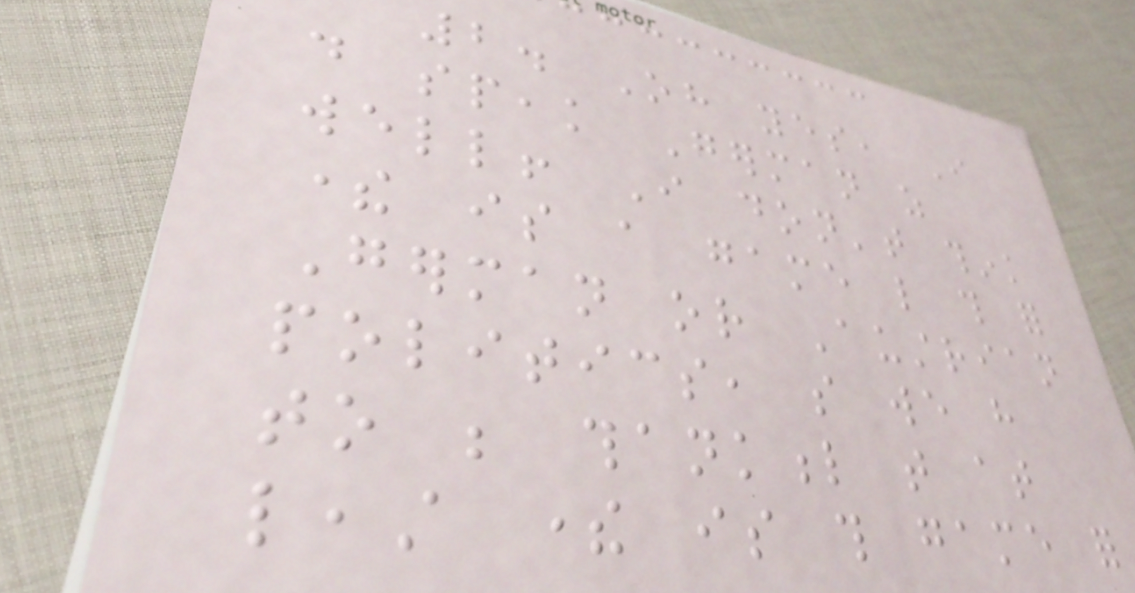2. Oh yes, I
do speak German as
well! I don't think
there is a game like this for
German or Austrian
politics, so we have
to be thankful that at
least there is this game for
